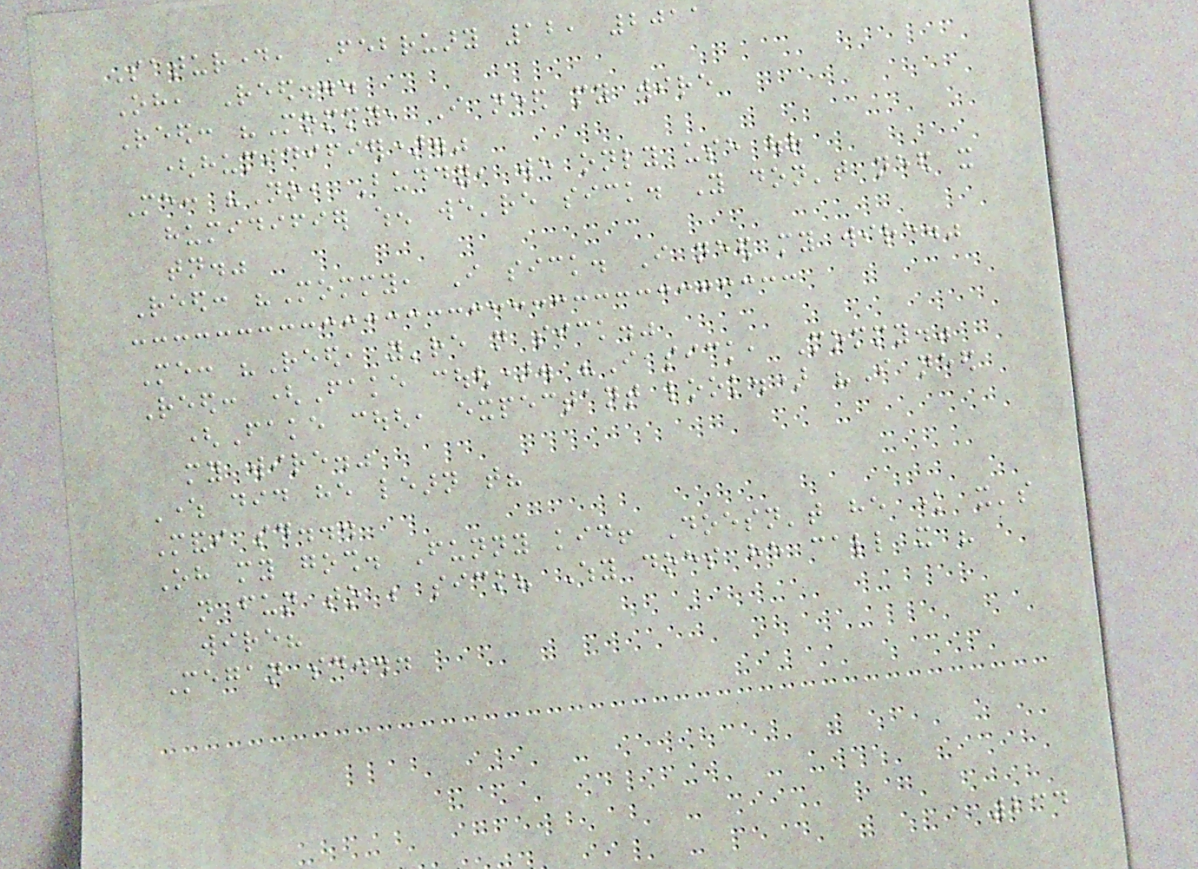Saturday, February 12, 2011
Oh, Reed...
Reed: "Mommy, I need my wire
(humidifier)."
Me: "No, Buddy, we only use our
humidifier when we're sick. You don't need it
tonight."
Reed: "Mommy, I sick. I need my wire."
Me: "Reed, you're not sick."
Reed: (Fake cough). "I sick, Mommy."
(Fake cough, expectant look.) "I need
my wire."
Where did he learn that?
Mandi said...
Oh my gosh. Funny kid! Doesn't he know it's
not fun to be sick? Why does he call it his
wire?
Megan said...
234
